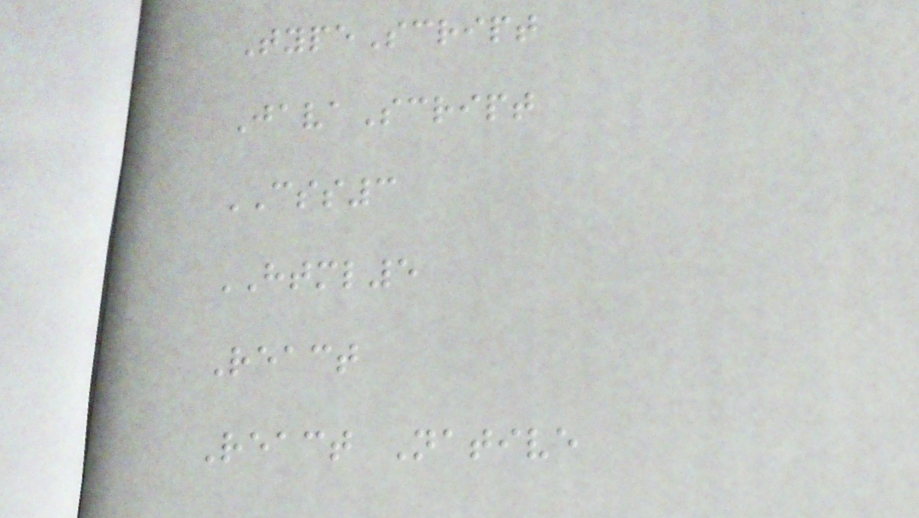TypeScript
JavaScript
CSS3
HTML5
React
React Native
